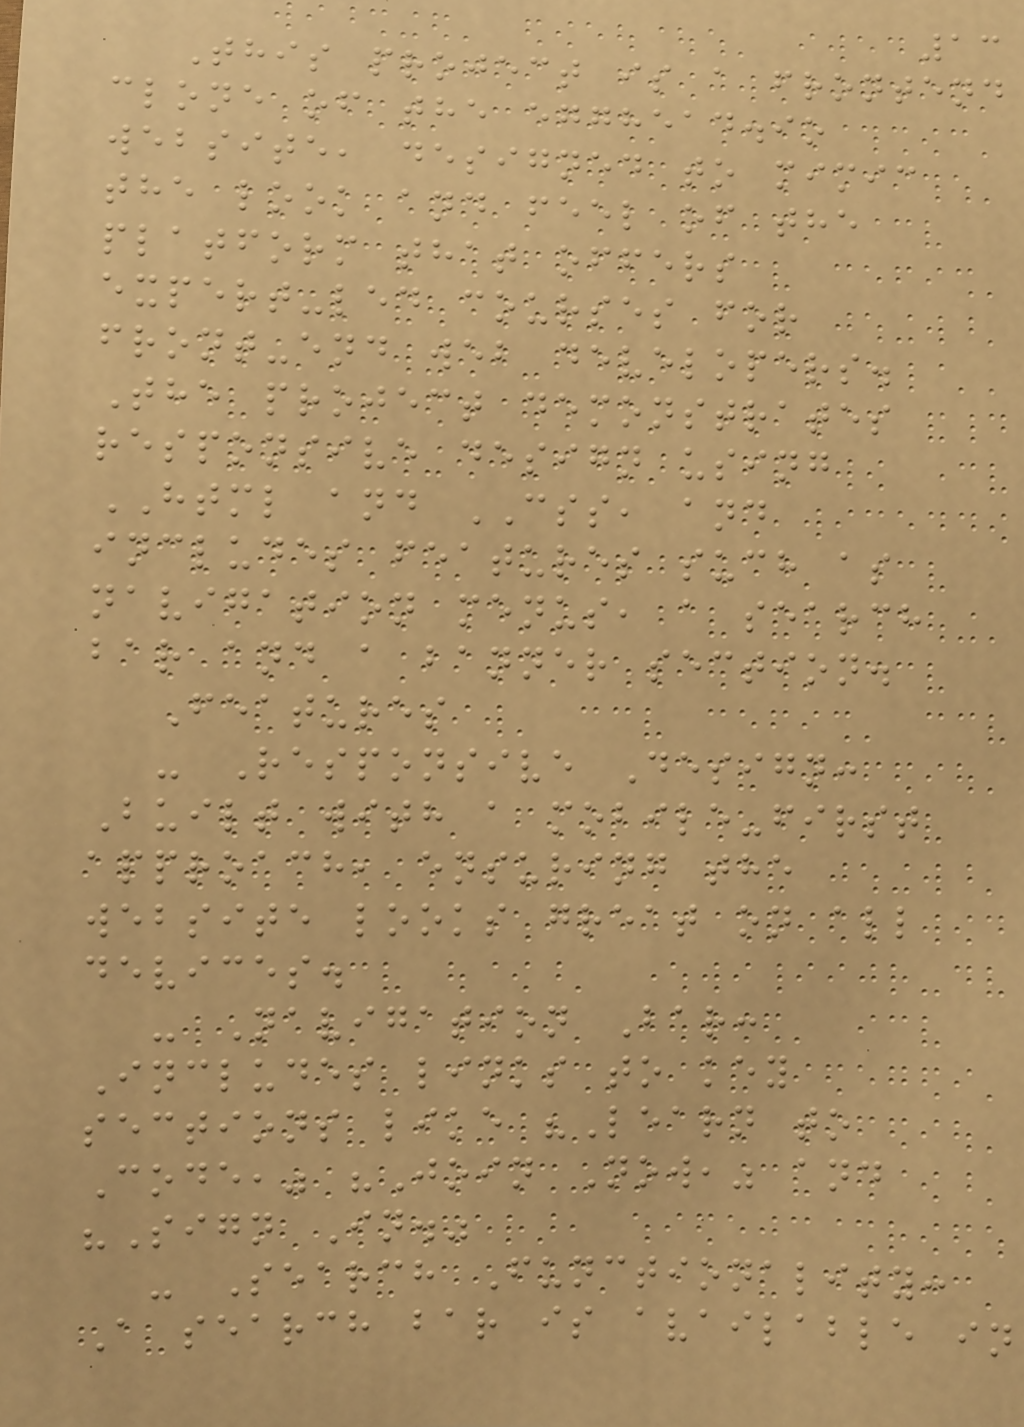13
This project is a frontend
clone of the egghead.io
website, designed to mimic
the look and feel of the
platform that offers
expert-led courses for
front-end web developers.
The project demonstrates
responsive design using
HTML and CSS, and
includes features such as
navigation menus, a search
bar and a banner section.
Features
- Responsive Design:
Built with a mobile-first
approach, ensuring the
website looks great on all
devices.
- Navigation Bar:
Includes links to key
sections like "Learn to
Code," "Join Now," and
"Sign In."
- Search Functionality:
A search bar is available in
